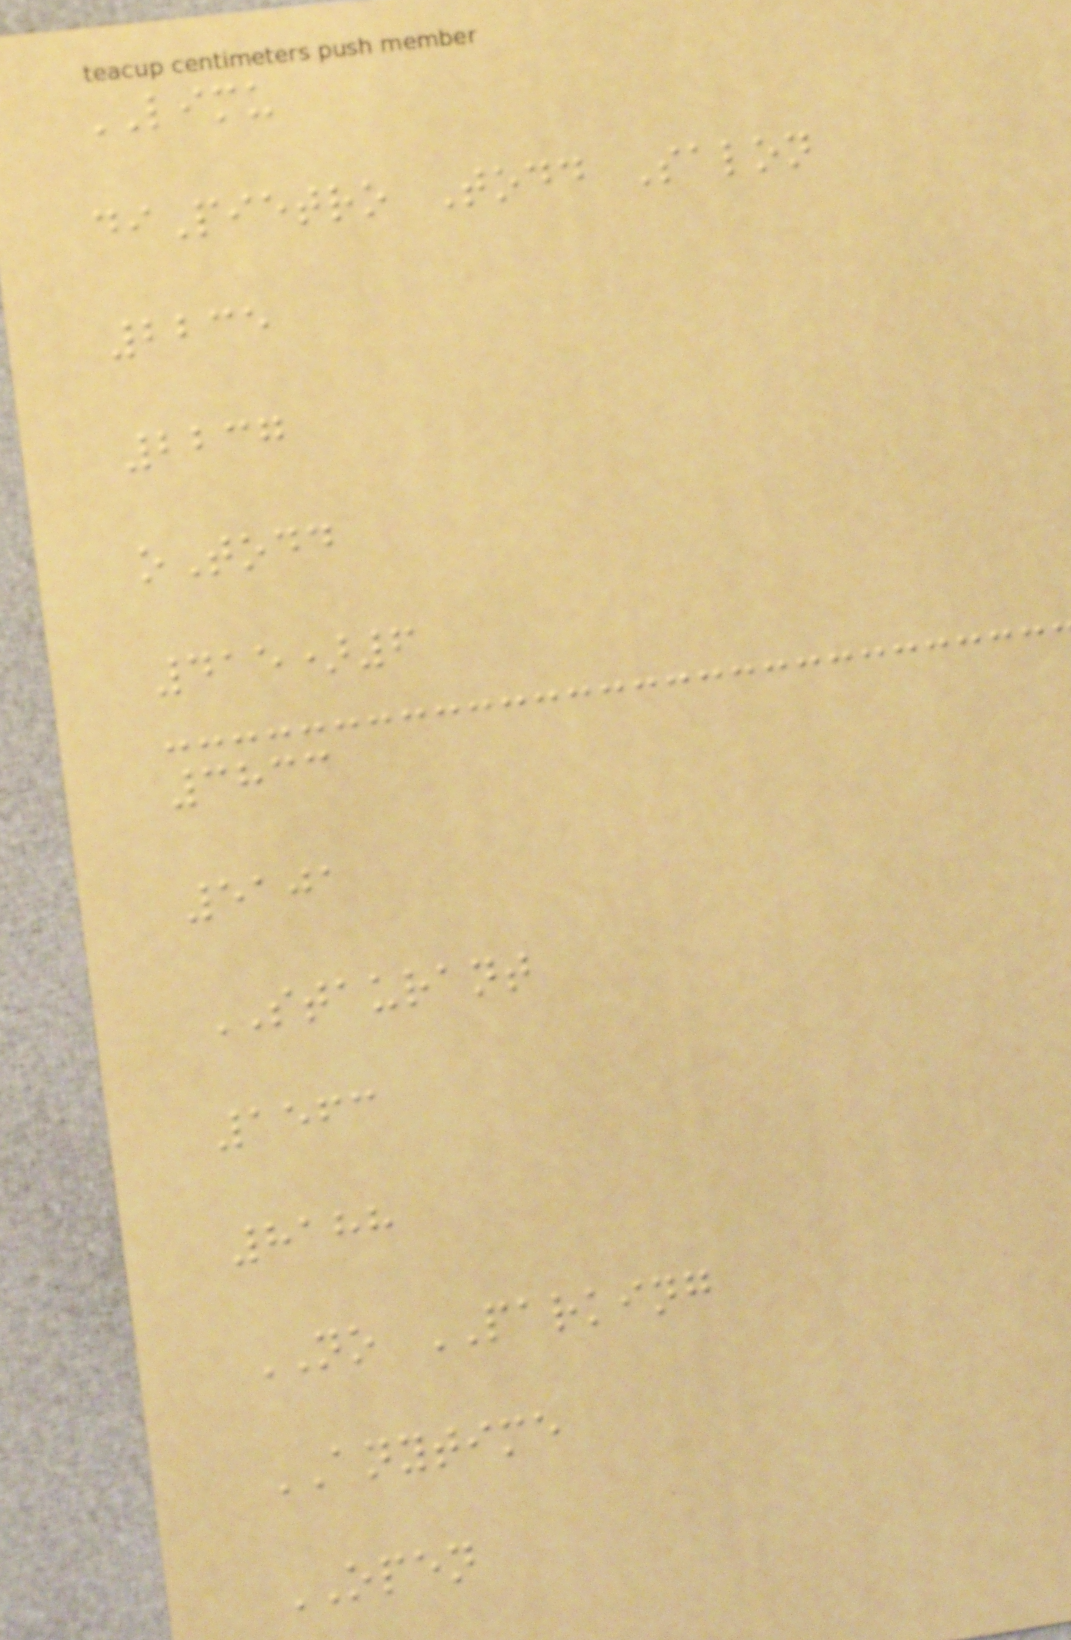LIMU
diPietro Todd Salon
2235
2237
oTodd
415)6
3833
5101
STAURANT
1563
8188
NO PARKING
ANYTIME
OPEN
